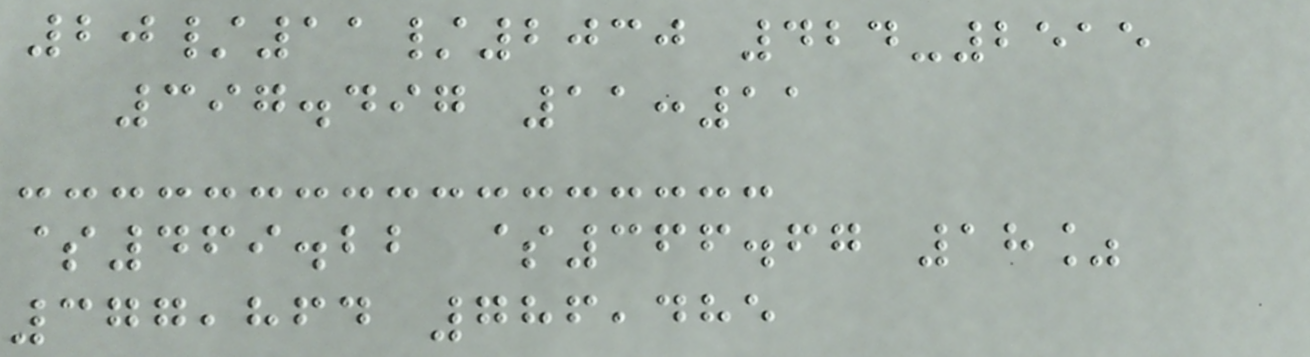20/11/2030 424-2515
397.497 11:11
$469.22 $366.67 18%
377,864 786,485
